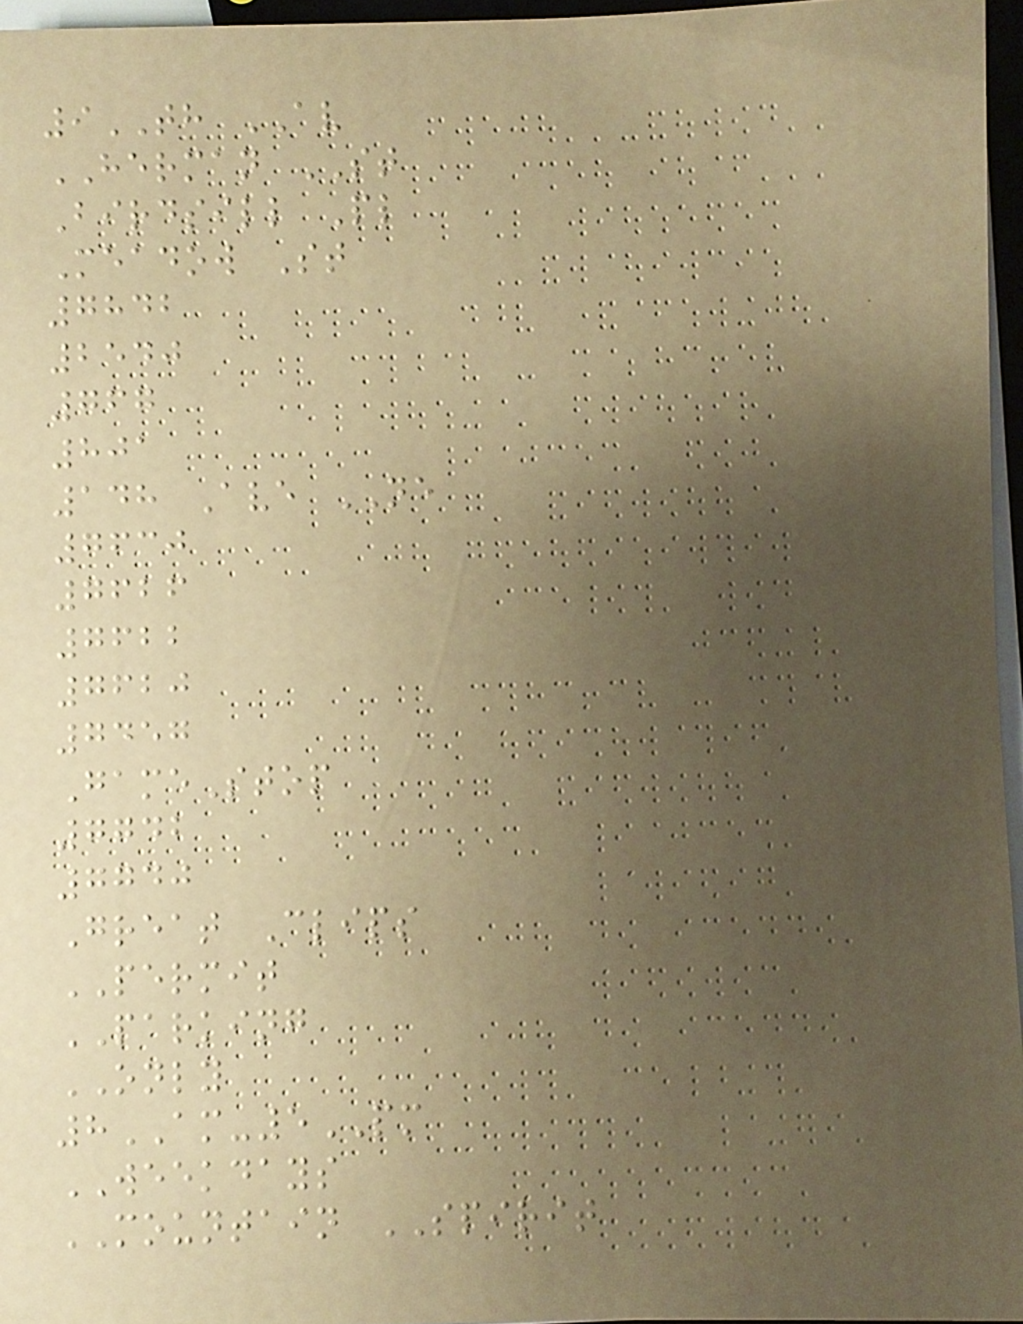9TH AV
HERMAN ST
Birdsill Pl
Meadow St
7842
2540
767
801
148 Ave NE
7630
7626
7622
7620
7457
GameStop
7742
7740
Great Clips
PERMIT
PARKING
ONLY
8AM-5PM
WEEKDAYS
MOUNTAIN SPIRIT
